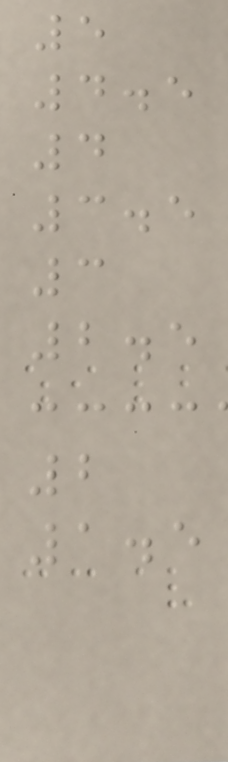5
4.5
4
3.5
3
2.5
2
1.5
